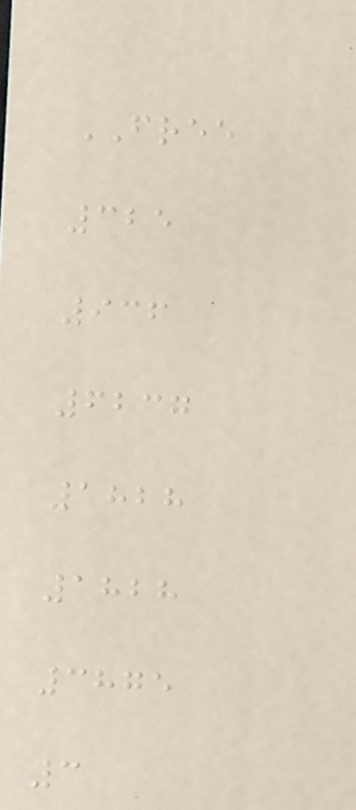FREE
325
936
6237
1828
1828
3875
3
